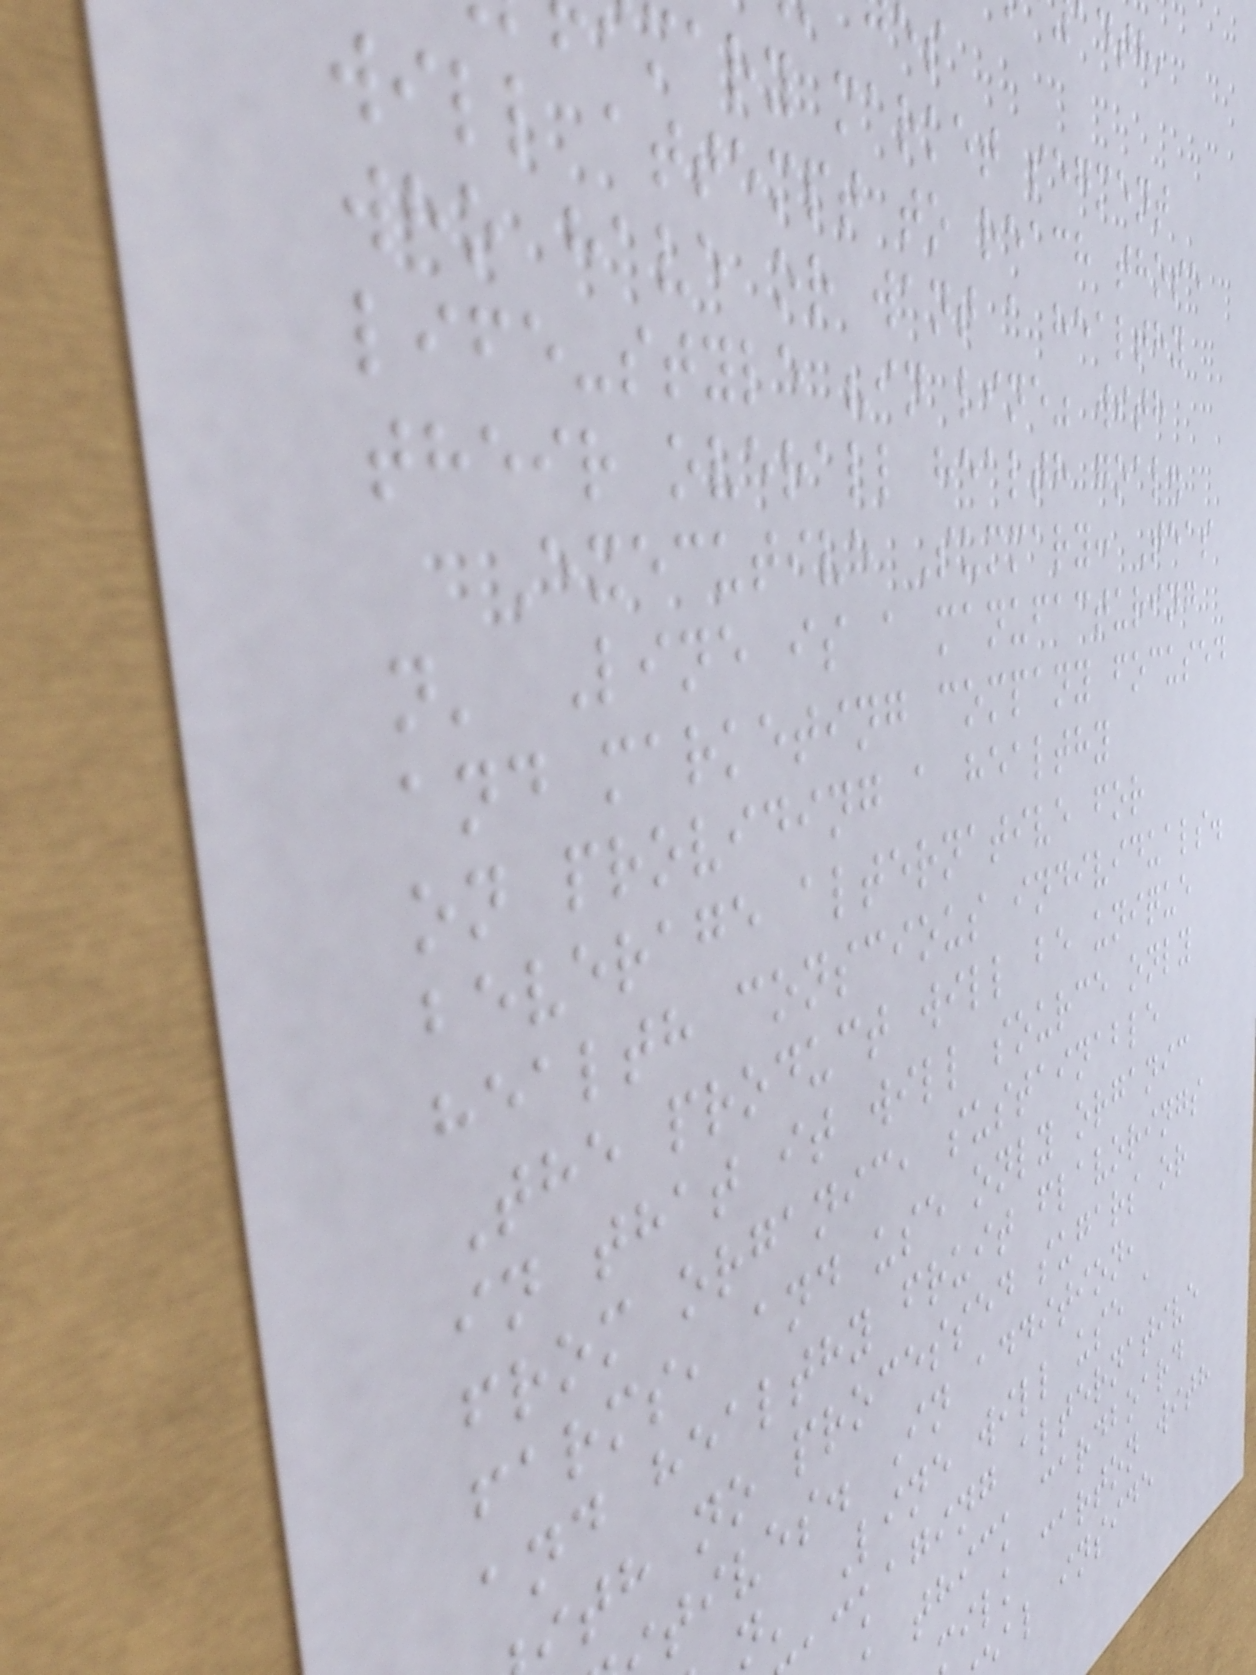mary market segment
will attempt to reach those
who have or want a healthy
life-style "in line" with
their overall health goal.
Executive Summary: Teas
n' Line is a manufacturing
and marketing company focused
on providing a healthy
beverage alternative for
health conscious individuals.
The product will be unique
in that it will source only
from organic, sustainable
farms, and use only organic
and healthy fruit flavorings
th no processed sugars or
tives. In addition,
n' Line will use a
ckaging alternative
thick cardboard
ilk carton with
al inside
